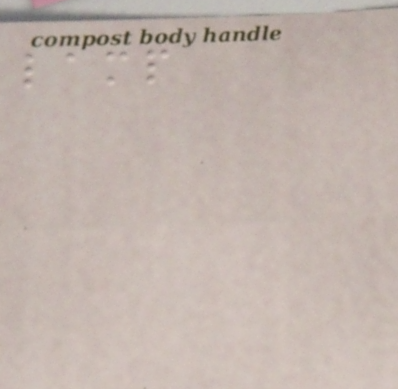lamp
